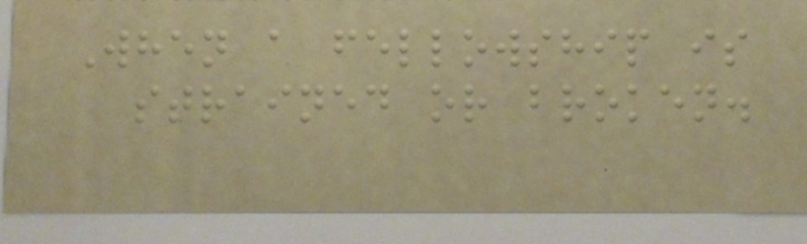When a fellowship is
strained or broken.
